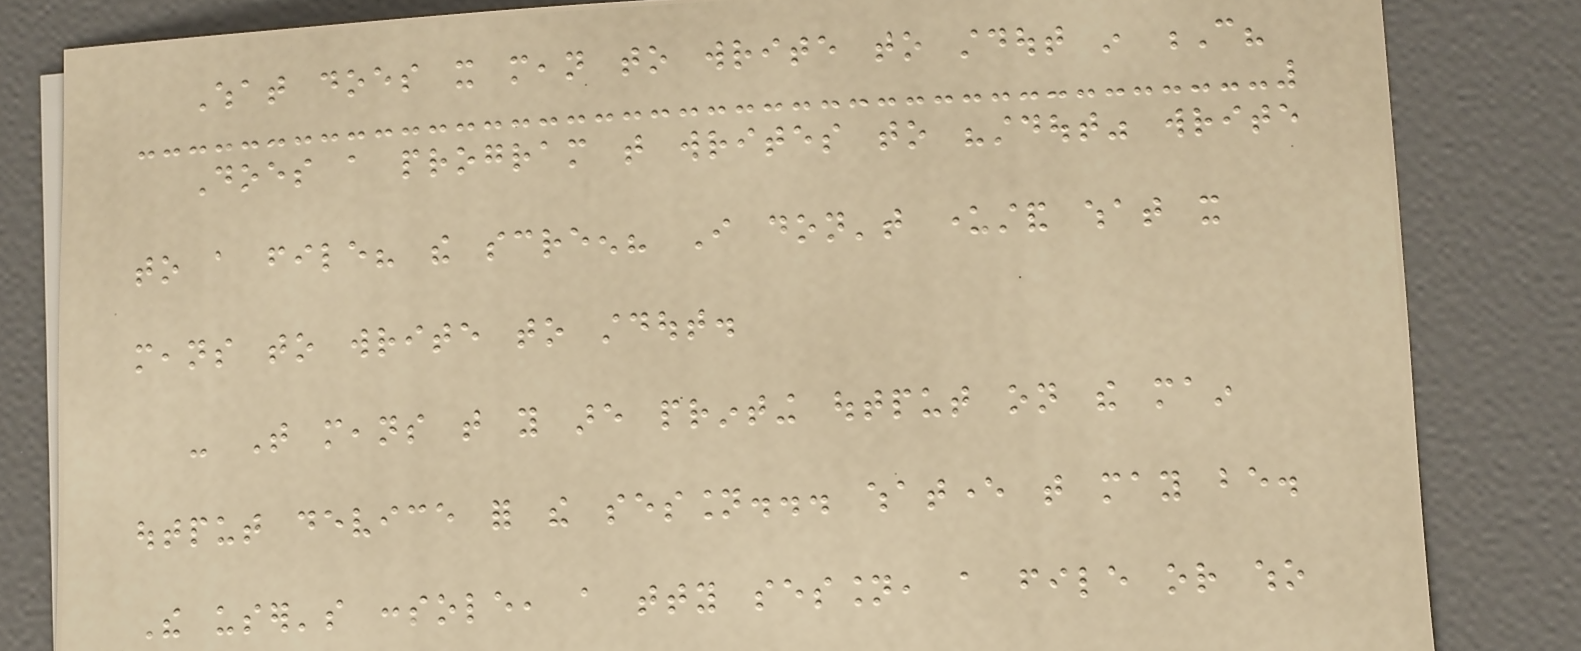What does it mean to write to stdout in C?
Does a program that writes to "stdout" write
to a file? the screen? I don't understand what it
means to write to stdout.
- That means that you are printing output on the main
output device for the session... whatever that may be.
The user's console, a tty session, a file or who
